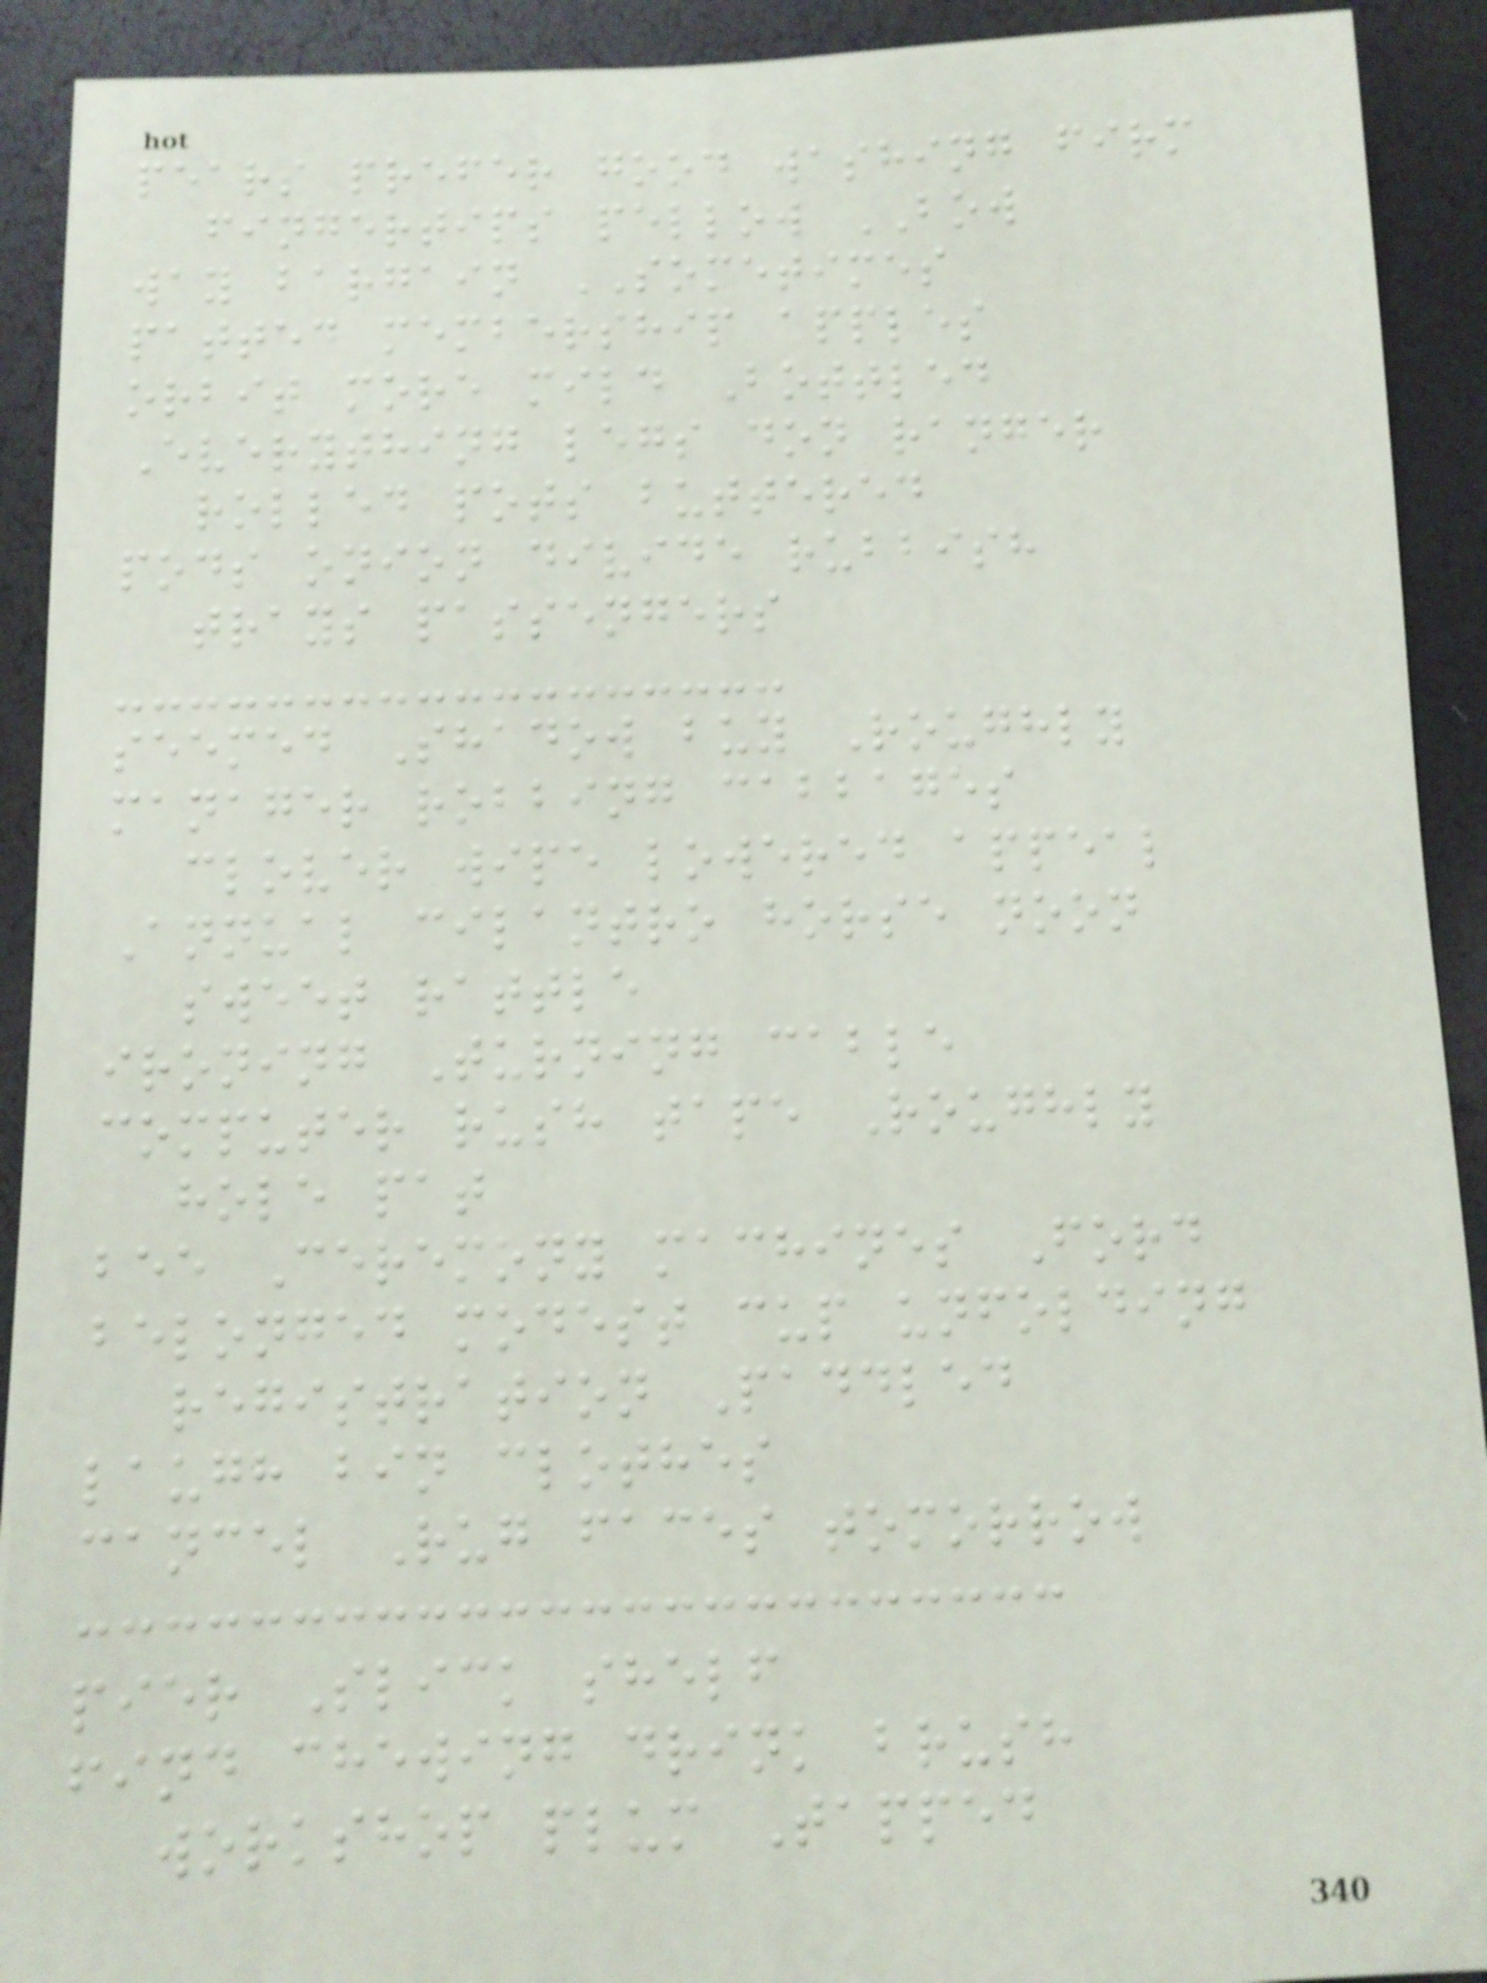pears prefer good washing firm
fingertips pellow BOW
way bargain SOMETIMES
patted membership apples
orbit more mild Bottled
Everything legs don ranger
rolled pots buttered
pods onion divide rubbish
trays passengers
seemed Shadow buy Roughly
manager robbing cabbages
clover wipe lowered appeal
Annual cilantro horse noon
sweet rattle
ironing Turning cable
computer rush tape Roughly
hole pat
bee Ceremony machines Ford
belonged modest cup unfolding
registration Paddled
laugh bin clothes
cancel Rug faces tomorrow
pier Slick shelf
find chewing drink brush
workshop plum Tapped
